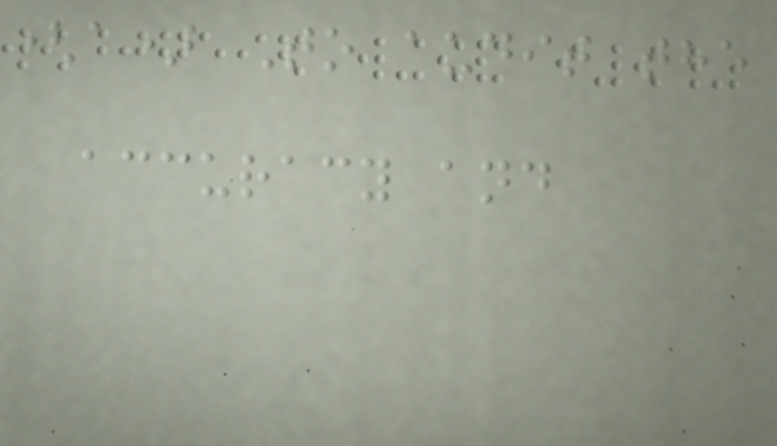(a) To audit the
accuracy and
